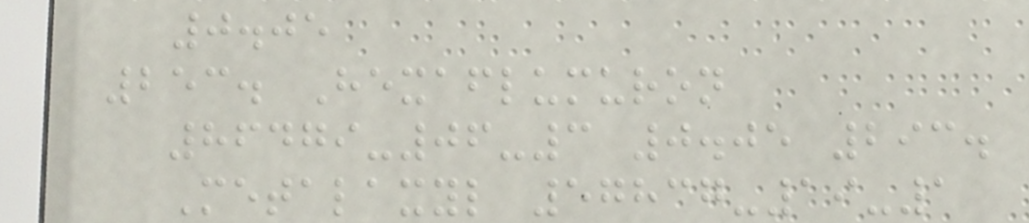0.05
253. Hexaflumuron
86479-06-3 0.05 293.
Metalaxyl 57837-19-1
